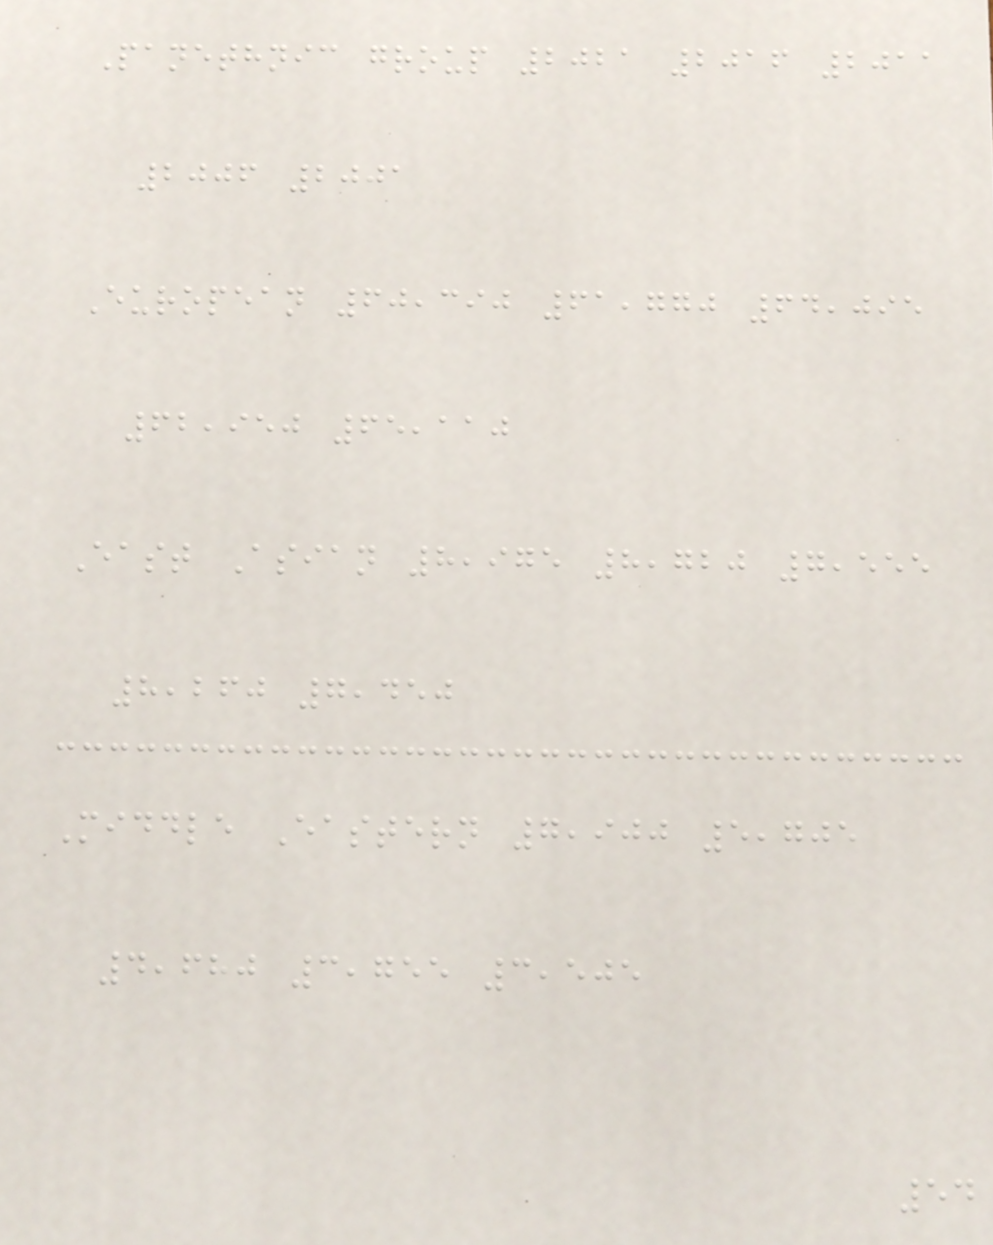Panethnic group 2021 2016 2011
2006 2001
European 60,390 61,770 64,095
62,950 65,110
East Asian 8,975 8,720 7,555
8,260 7,450
Middle Eastern 7,900 5,705
4,680 3,755 3,505
54
